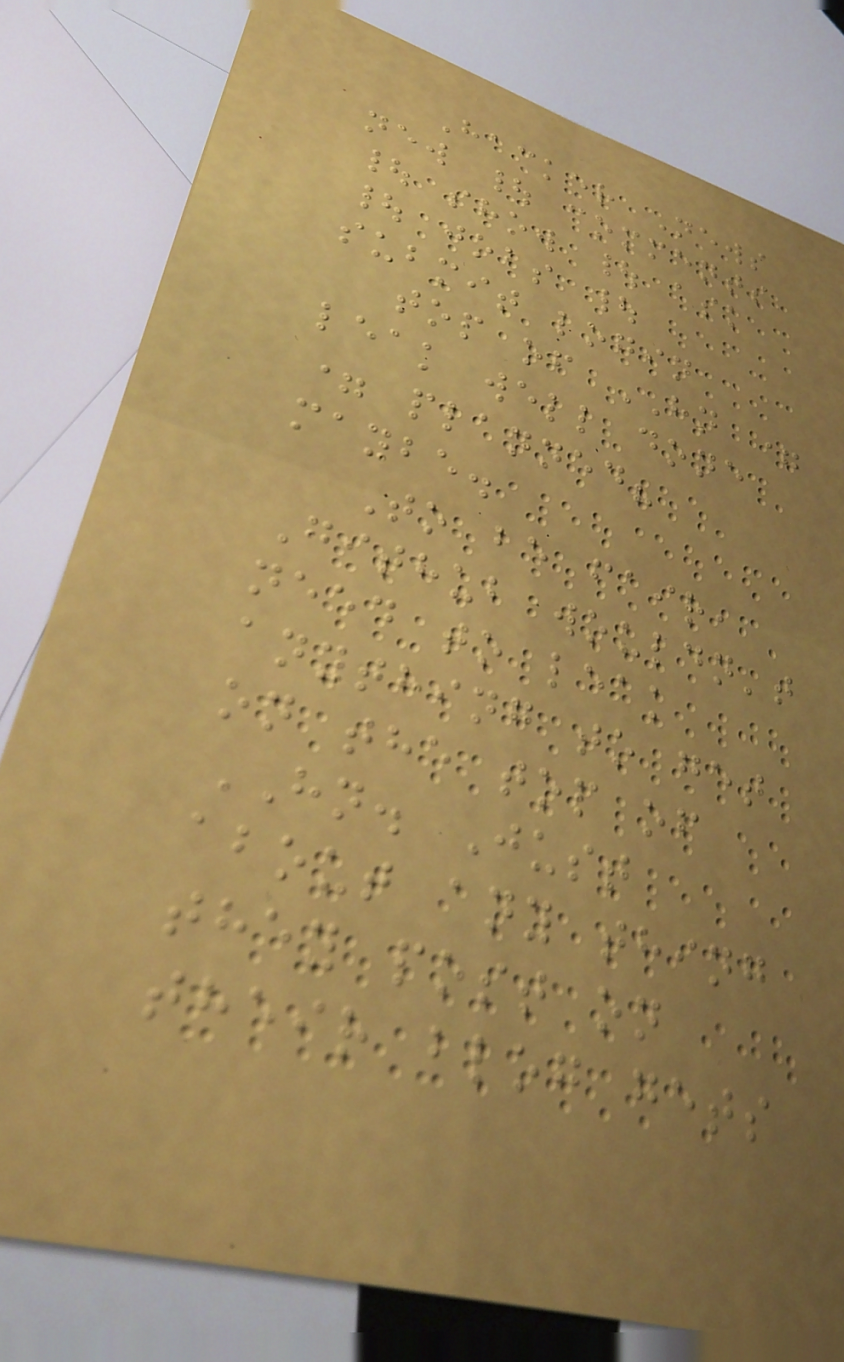Hacker News
new | comments
| show | ask
| jobs |
submit login
top of HN =
leak well done
= planned?
maybe.
To be fair,
Github wouldn't
need to leak
anything to get
on the top of
HN. Just
about any thing
they post on
their blog gets
